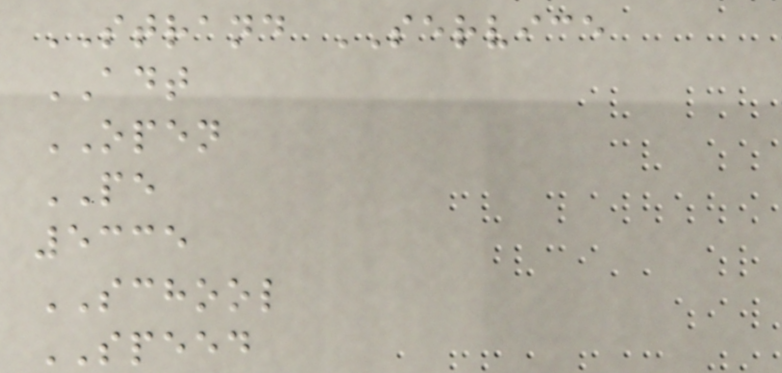STRAND SERVICE
ADT
OPEN
PE
5335
SCHOOL
SPEED
